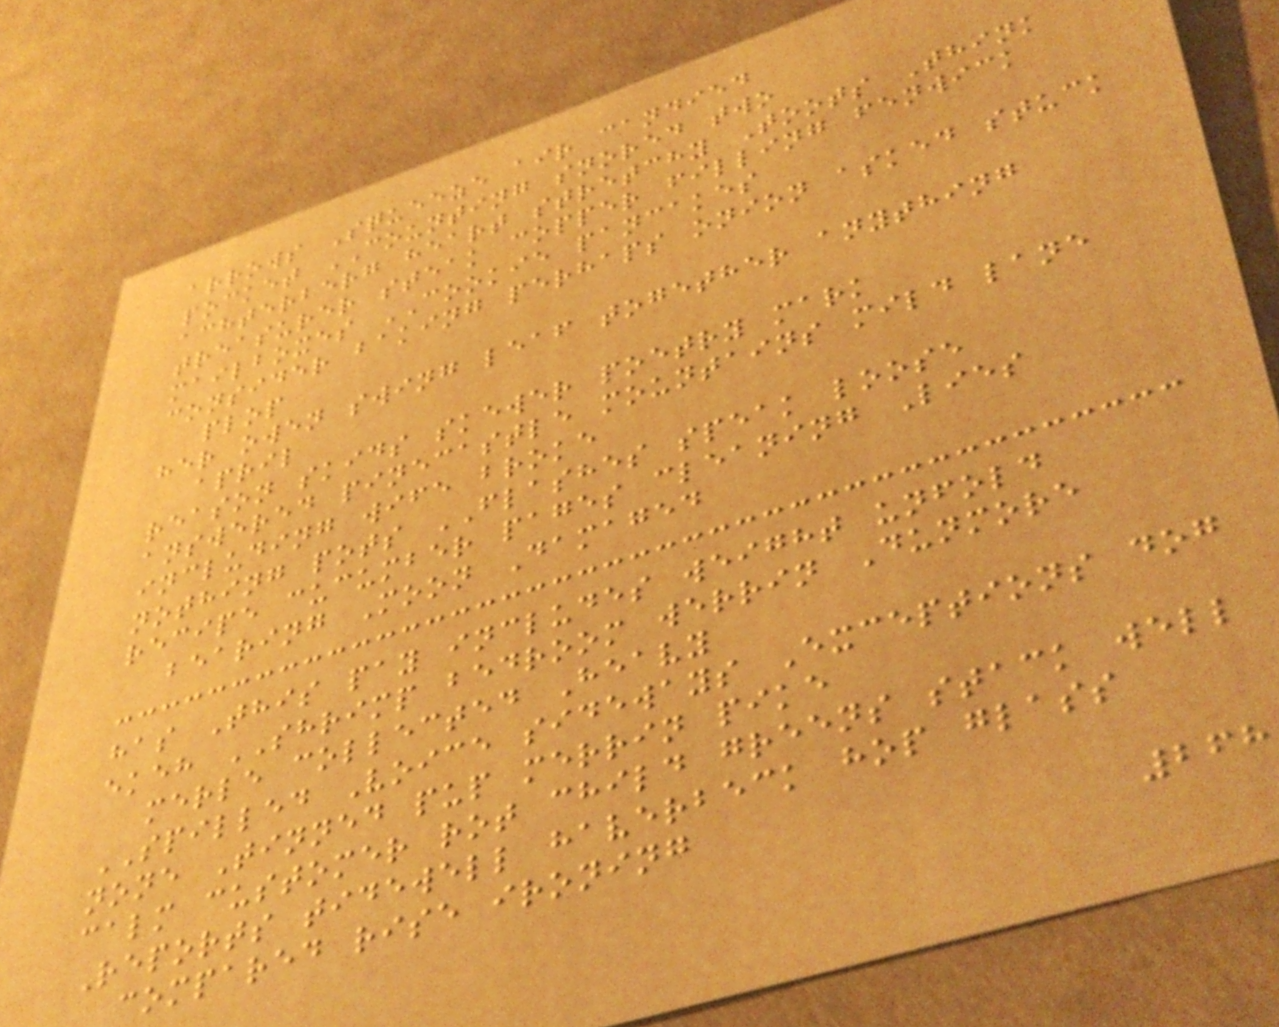arrows Squeeze air candied
pocket COUNTING snored two
achterberg heart stretchy Toots Think
treasurer steak copper filling fenwick
mailboxes COOKIE pancakes
consider baking perhaps onion asked stuck
plop
her owen swing leaf together anything
april
reason skids skewer poetry mark
answered pinecastle mountains mild lane
including wife broke
nothing pots FLASHES speak loose
recipe cucumber pages cleaning Lies
bearing Moon Damaged
has This pay includes weight unfold
ekeh SHRIMP bedroom werrin Dunmore
merle collected Heavy
SPILLED Voice sideways Exceptions dog
none Tinned pup merrin pike
calm customer rot child greens stack well
Reports tidewell haverbeck hop glass
compared rise ironing
268
